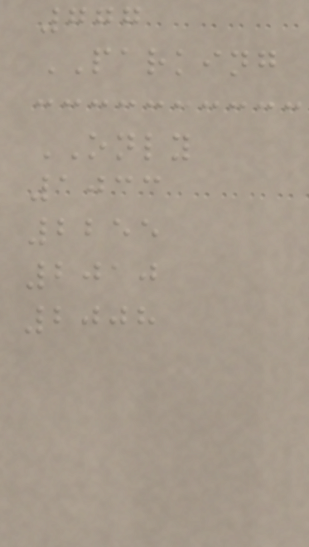777
PARKING
ONLY
1033
2255
2010
2008
